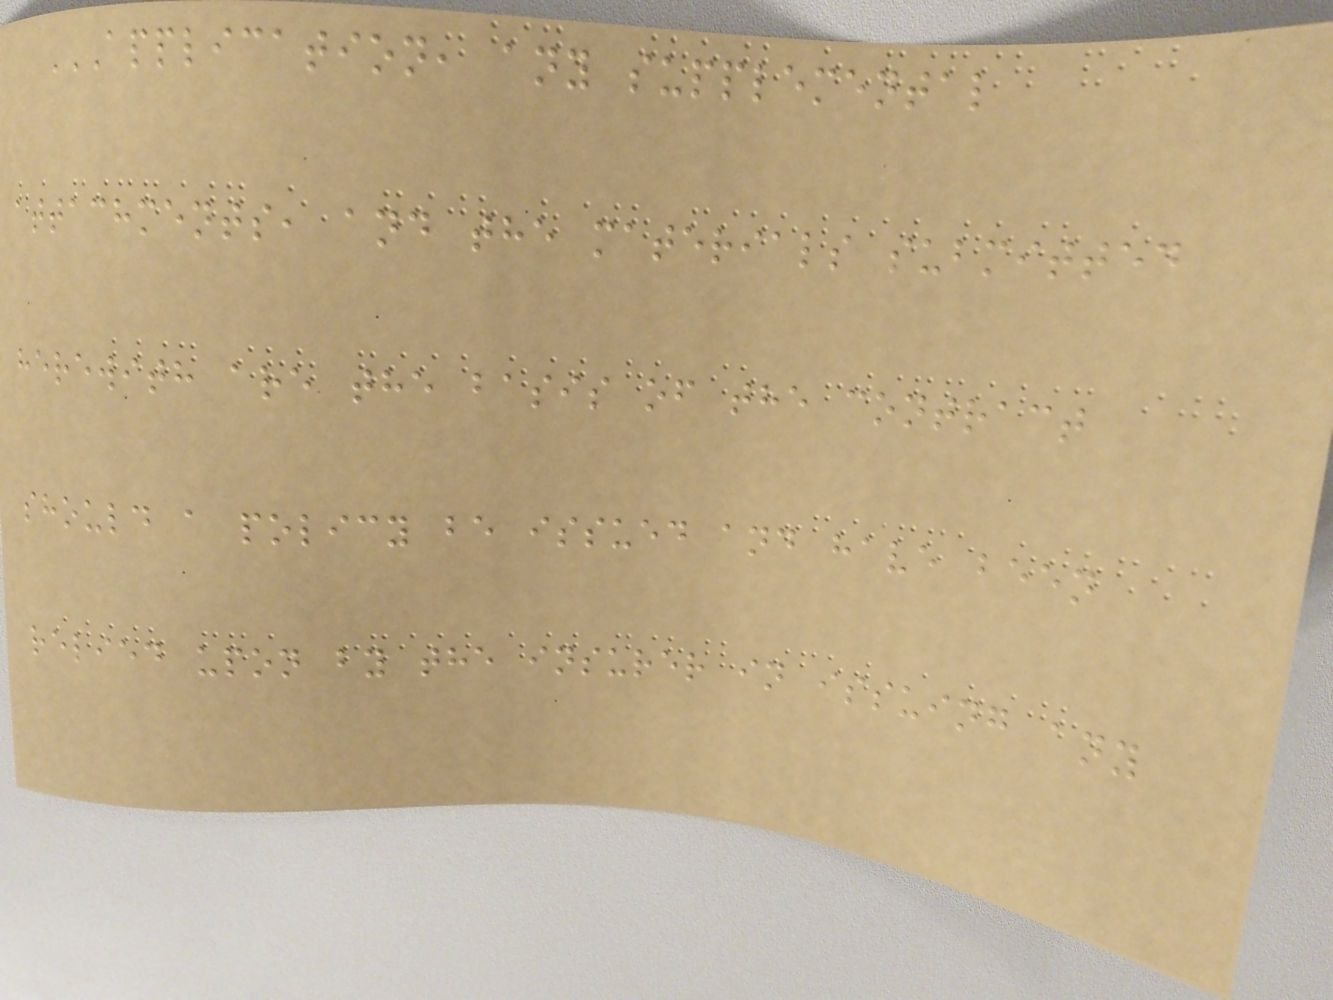APPLICATION, ANY SUPPLEMENTAL
ATTACHMENTS, AND THE MATERIALS SUBMITTED
HEREWITH ARE THE BASIS OF THE CONTRACT
SHOULD A POLICY BE ISSUED AND HAVE BEEN
RELIED UPON BY THE INSURER IN ISSUING ANY
